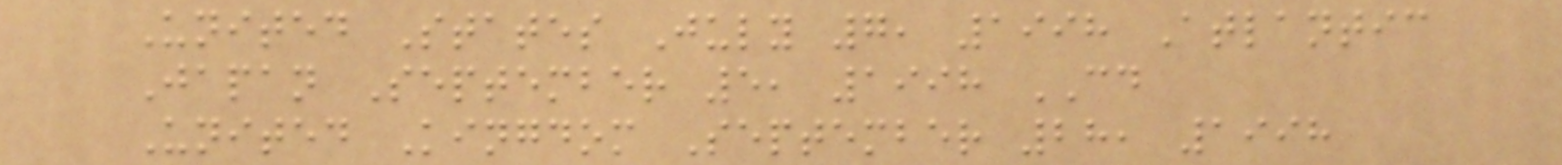United States July 7, 1998 Atlantic
Japan September 5, 1998 CD
United Kingdom September 28, 1998
